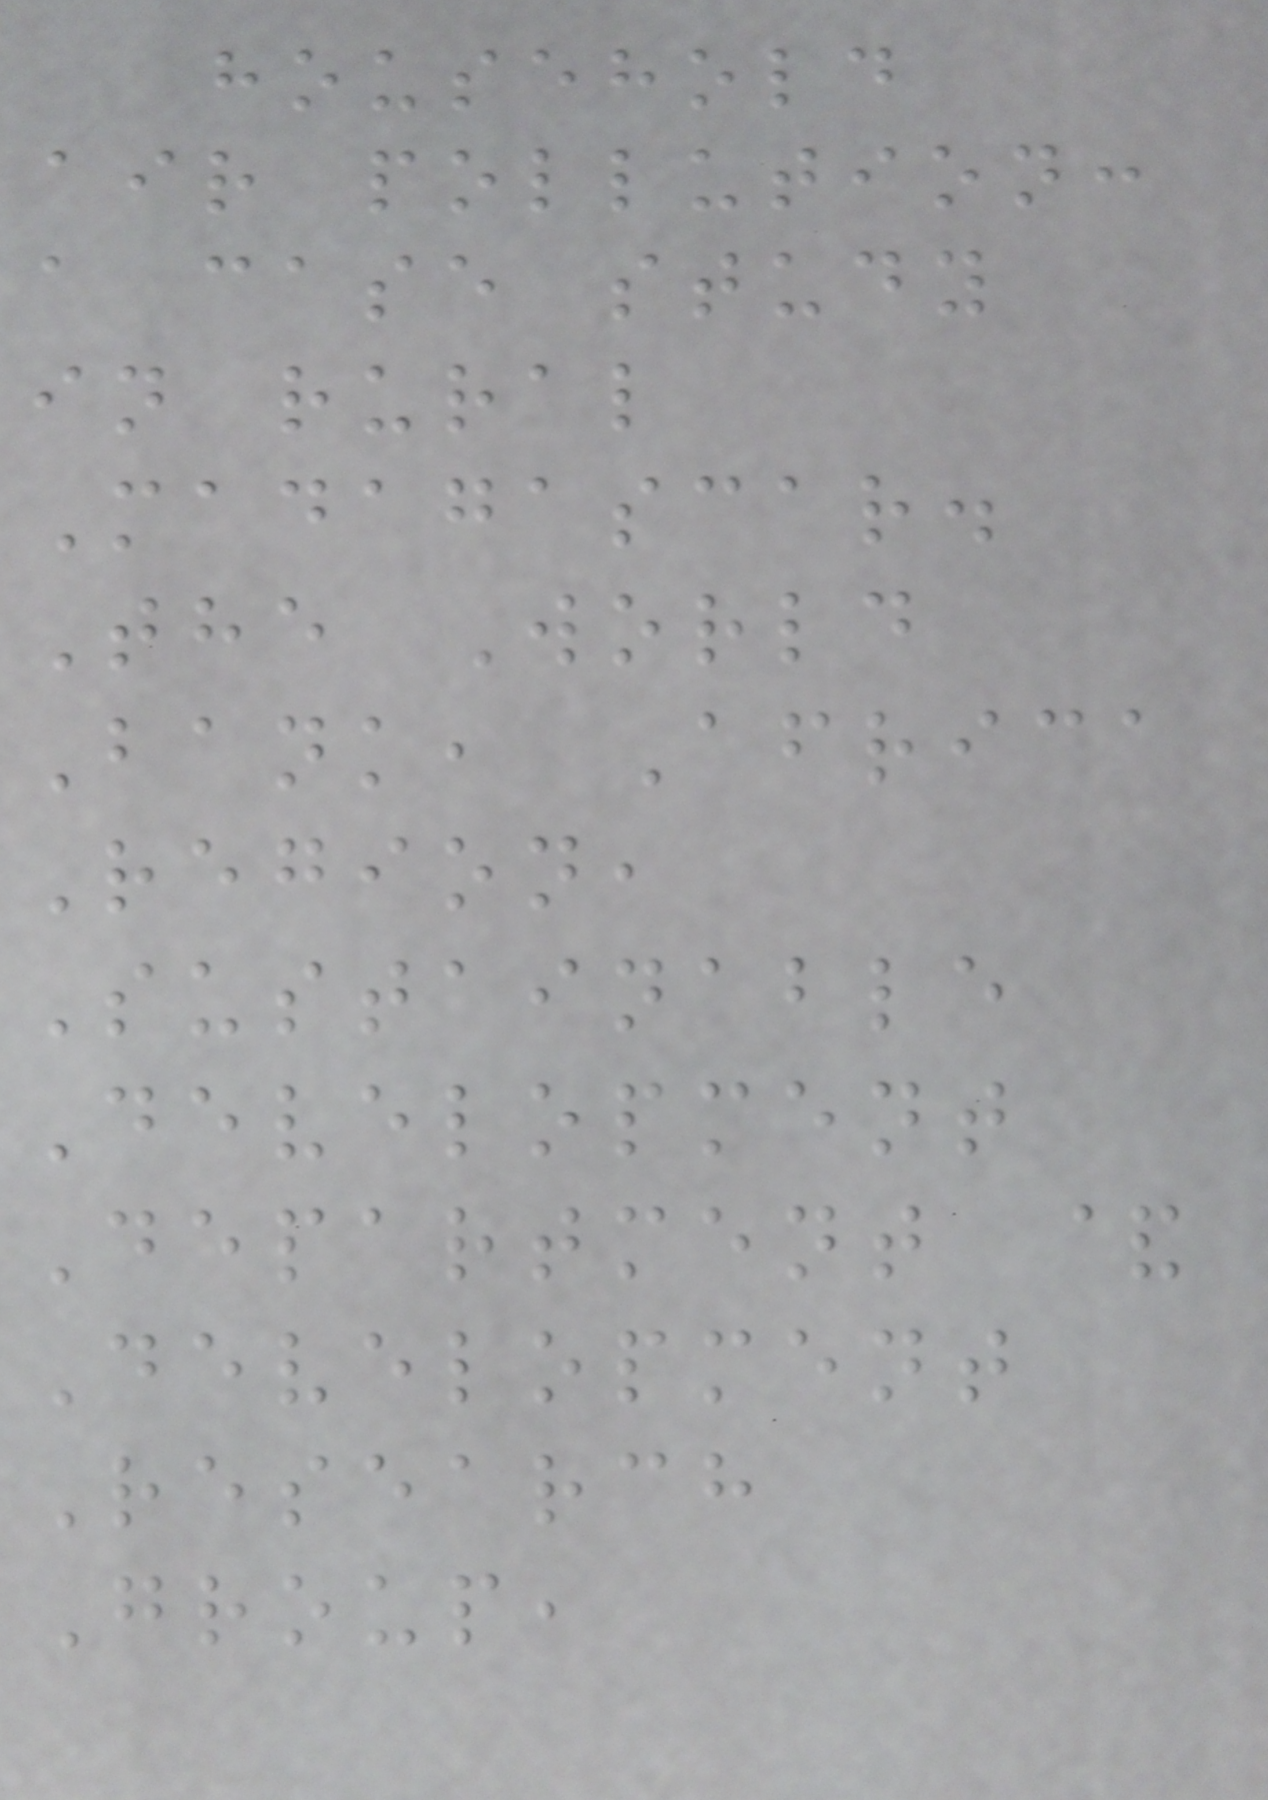household
air pollution:
a case study
in rural
Madagascar.
The World
Bank, Africa
Region,
Sustainable
Development
Department &
Development
Research
Group,
